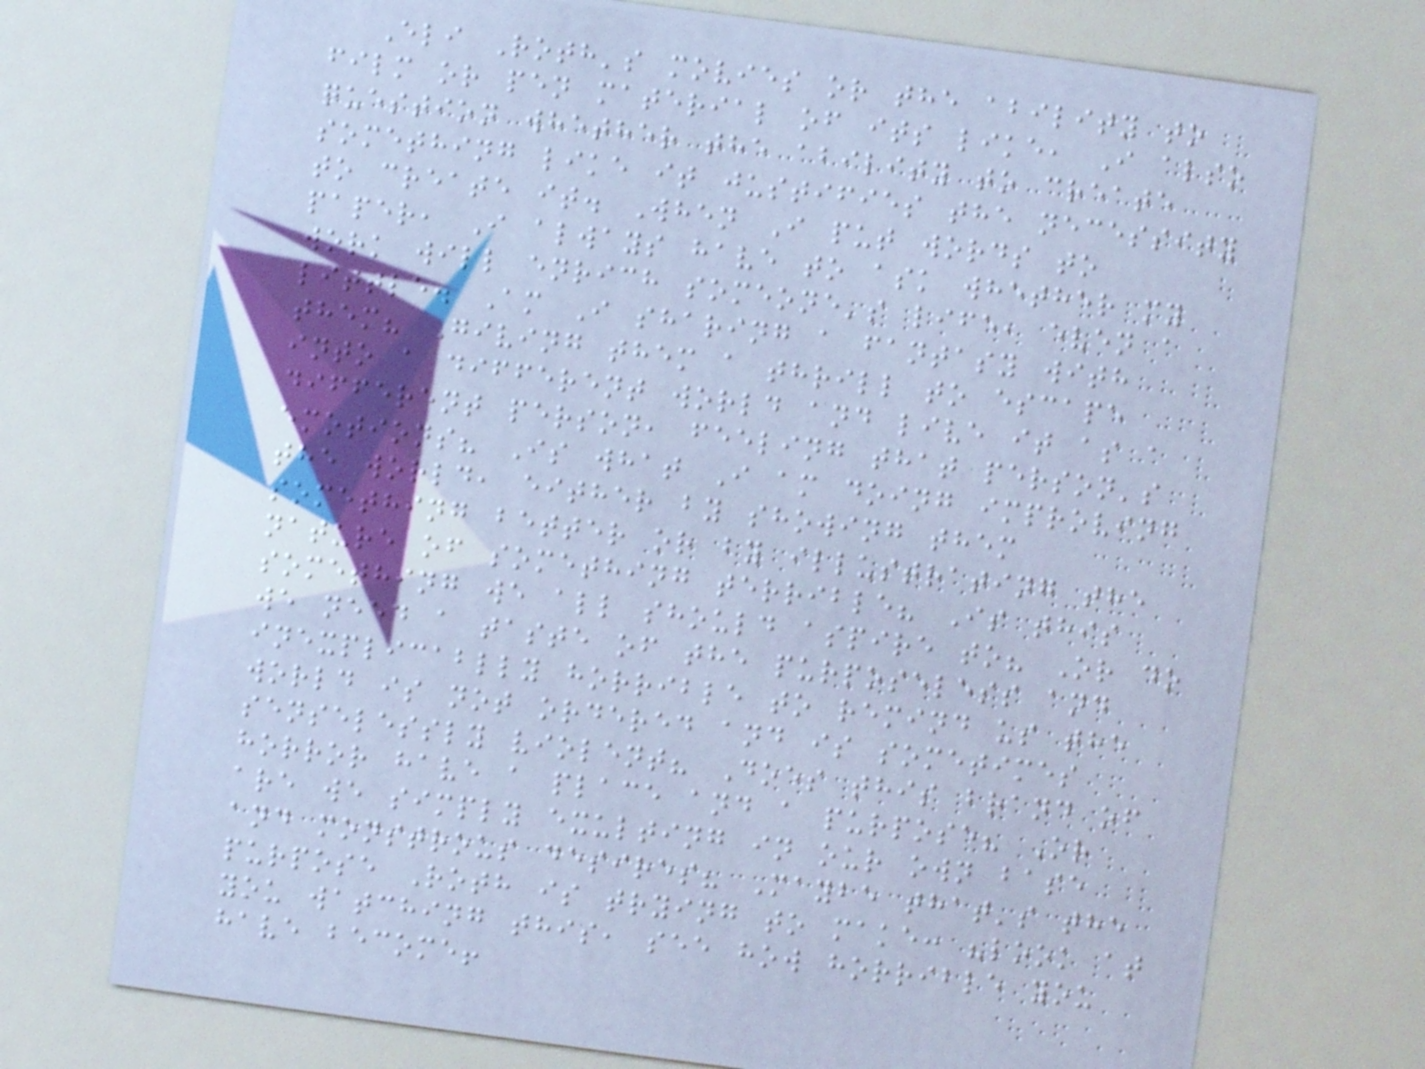Eli Roth's movies or the ability to
film or pen material of its like, I also
question whether the ability to create
something like it justifies the necessity
to create it. When I put words to
paper, I always have to ask whether my
work will enrich someone's life, even a
little. Am I sharing a fantasy with
them? Giving them a thrill to escape
into a different world and live it as a
different person, feeling that person's
emotions? Is what I am doing improving
the world, either by showing them
something better or by illustrating the
nature of something terrible? Is this
something we all should aspire to? Or do
we need a taste of the purposeless and
inexplicablly horrible to remind us the
world is not ordered and is sometimes
senselessly violent? Does this brand of
horror have a place and a purpose? Or
are we simply exulting in our own base
and monstrous desires? Maybe that's the
purpose Roth is trying to make: "look at
you watching this, see how horrible you
have become!
